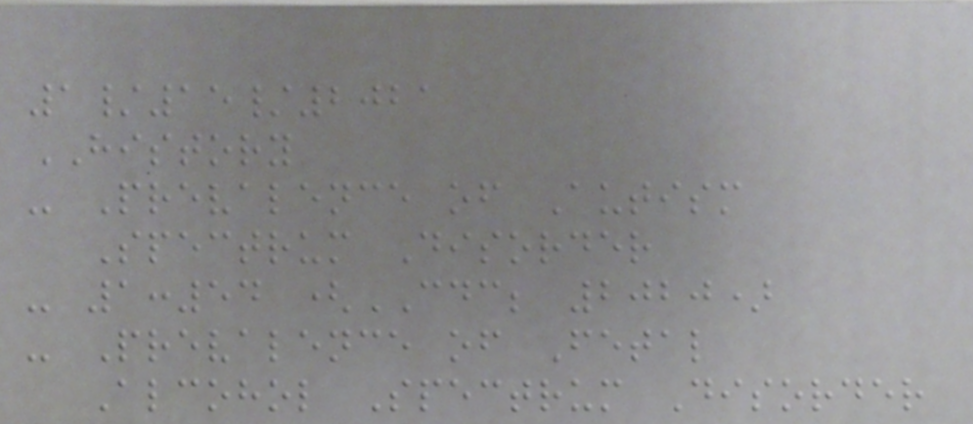1/15/2021
HISTORY
- Prevalence of Autism
Spectrum Disorder
- 1:54 (CDC; 2020)
- Prevalence of Fetal
Alcohol Spectrum Disorder
